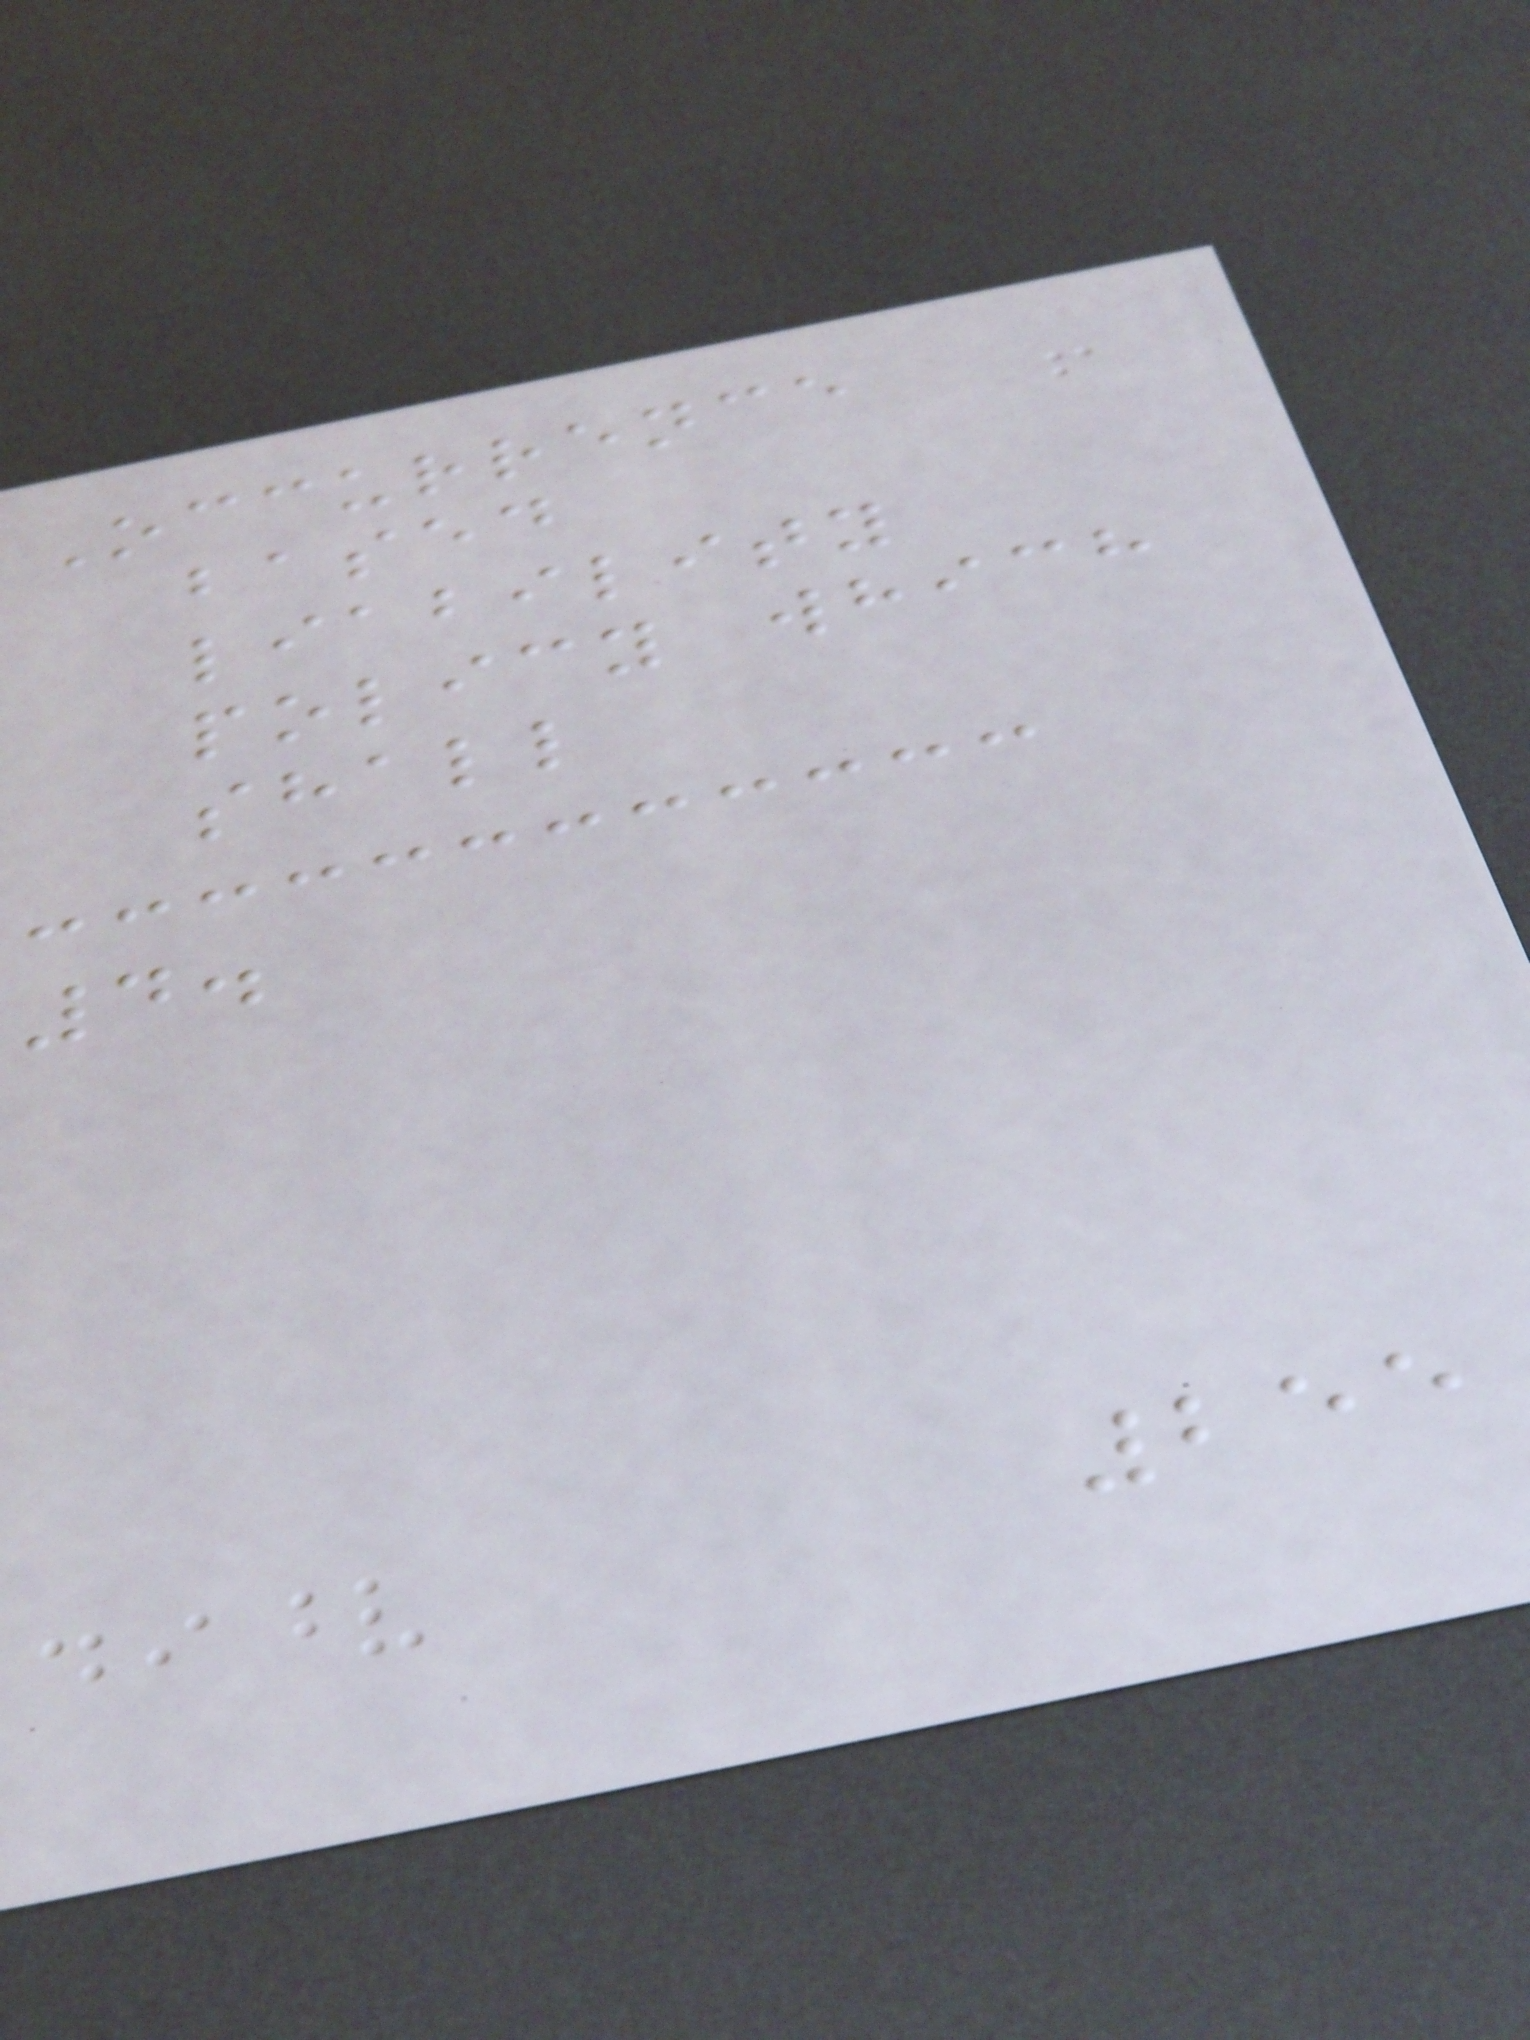Occurrence
based
liability
policy which
shall
4.
255
